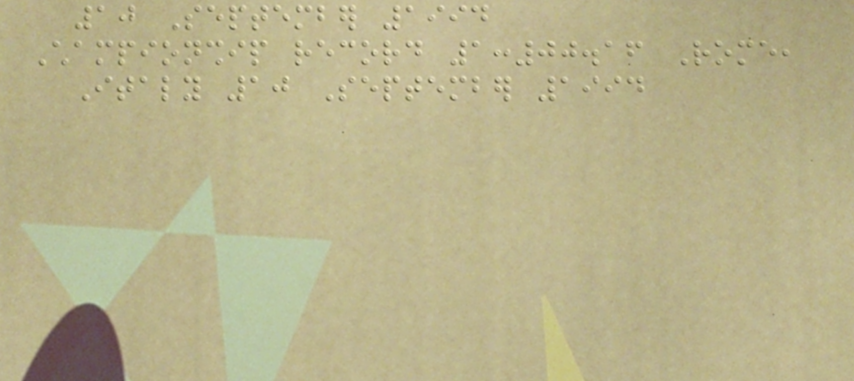10 September 1994
Championship record 1:00.16 Rome,
Italy 10 September 1994
